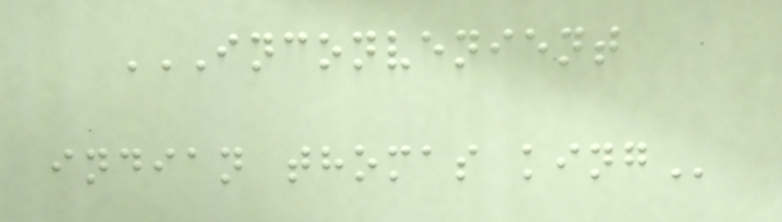INCONVENIENT
INDIAN THOMAS KING
